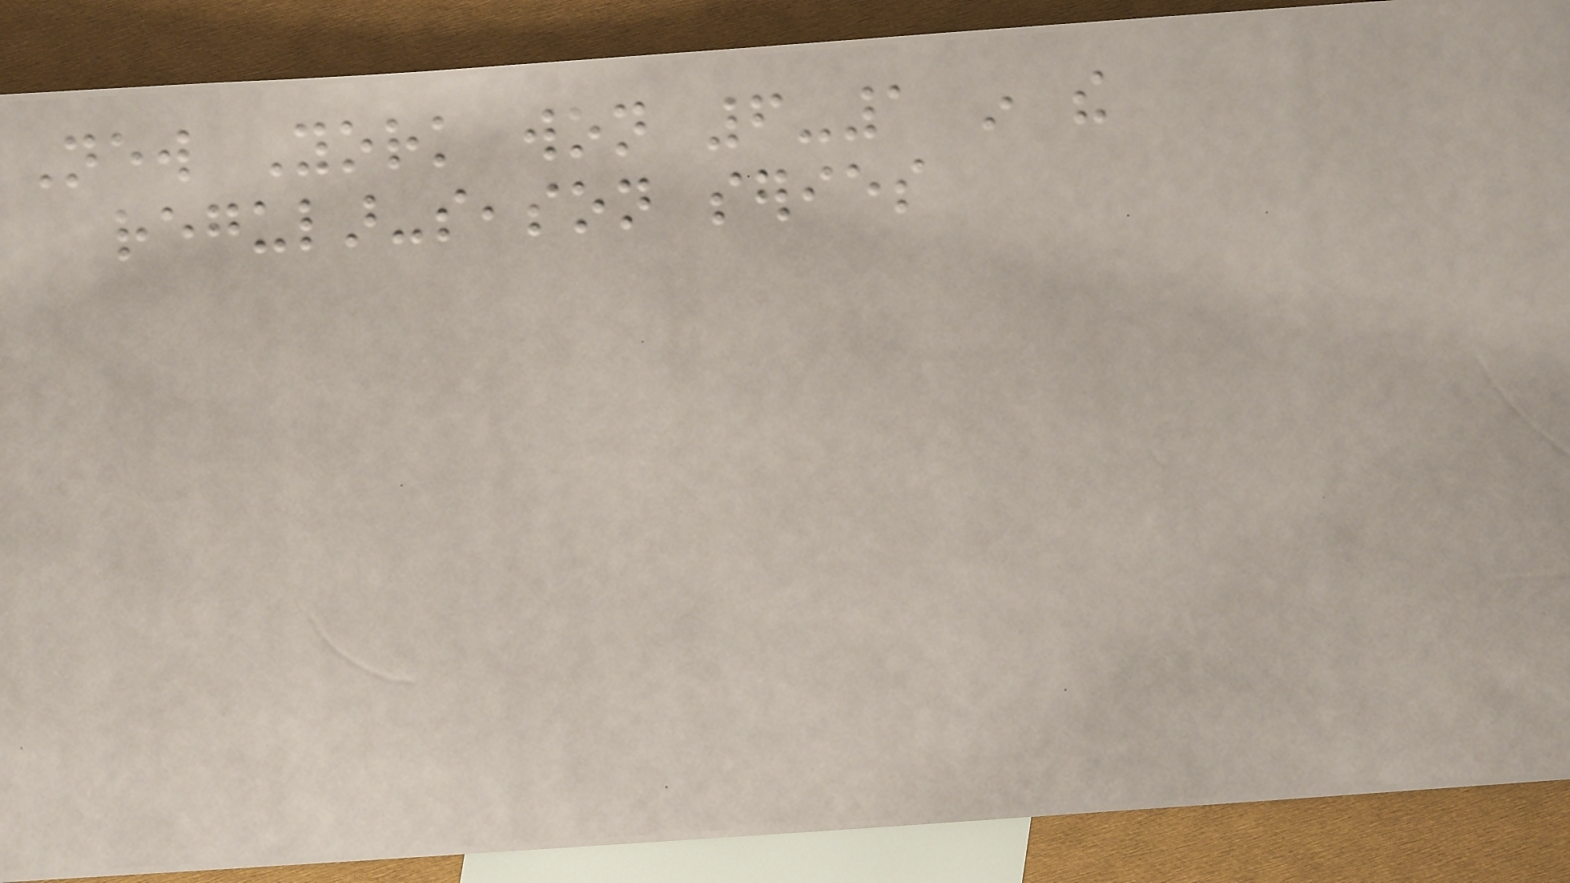New York won 6-1 in the
regular-season series
